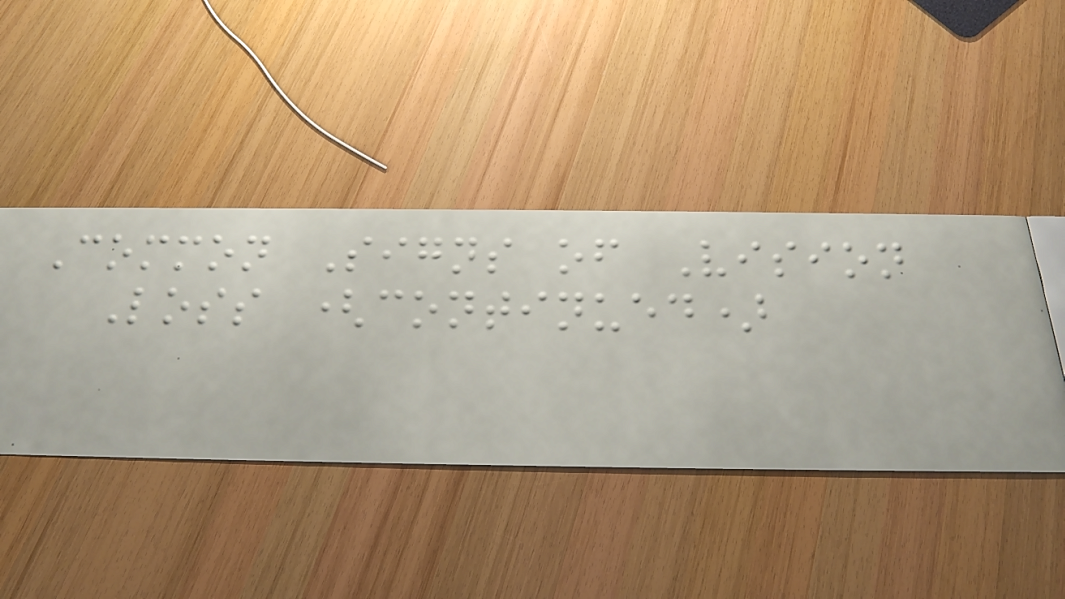Common Signs of Vision
Loss (continued)
